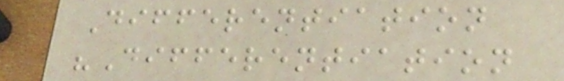Differentiation
"Differentiation
